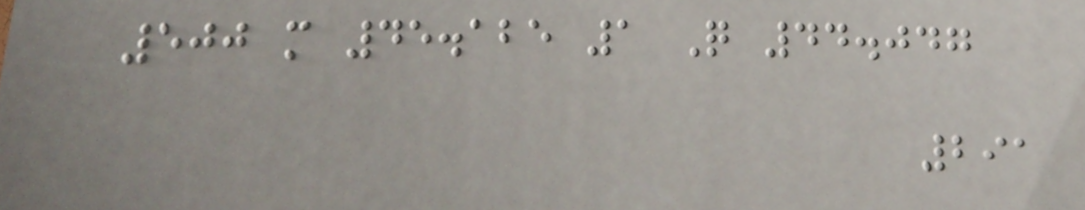500 m 45.125 1 Q 44.047
291
